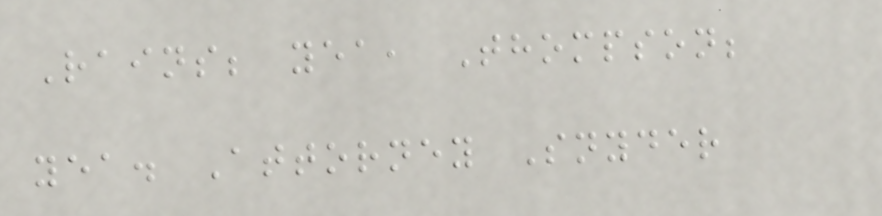Rains; yea, Thompson;
yea. Attorney Snyder
